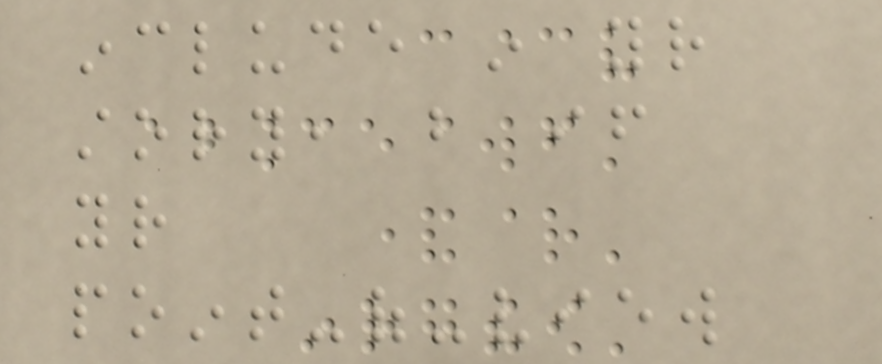include in your
story, but if
your
point-of-view
